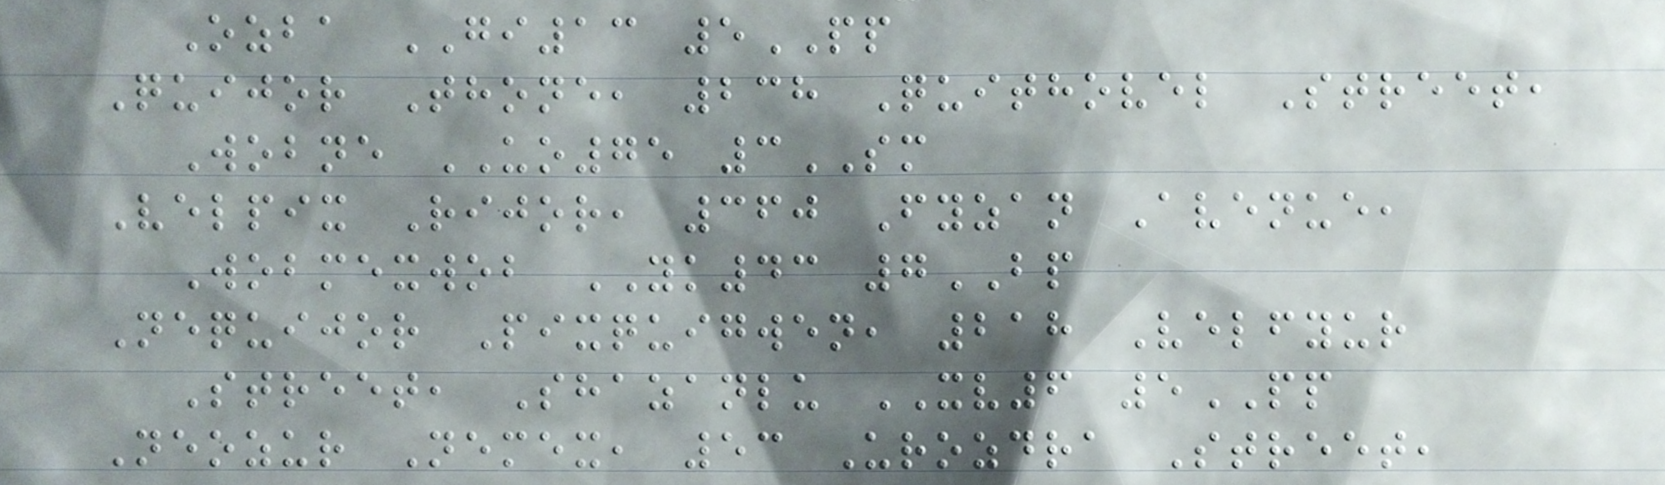Ozba GI13 5PP
Quijor Thone, 238 Quithovel Street,
Wobne UO75 3SM
Velpix Rijor, 360 Fyzan Avenue,
Wobmexwob YK43 7BP
Nequijor Pixquigwen, 218 Velfyur
Street, Shazanlu XV6 5PP
Neozur Nemex, 53 Urozdra Street,
